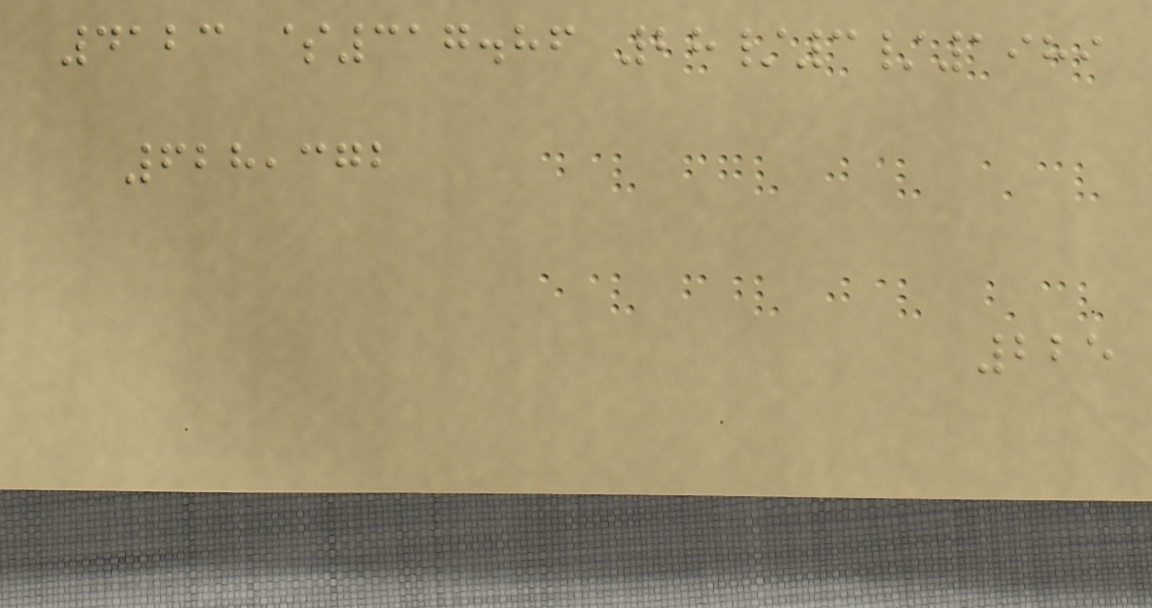4123 $317.86 28/3/1989
628,372
225
